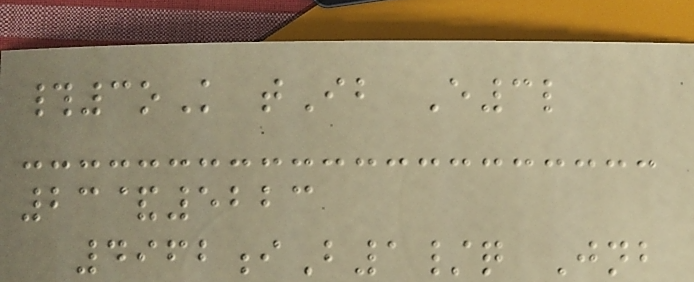#3oK tIb E3l
23&5223
4962iB1/q Jnb
